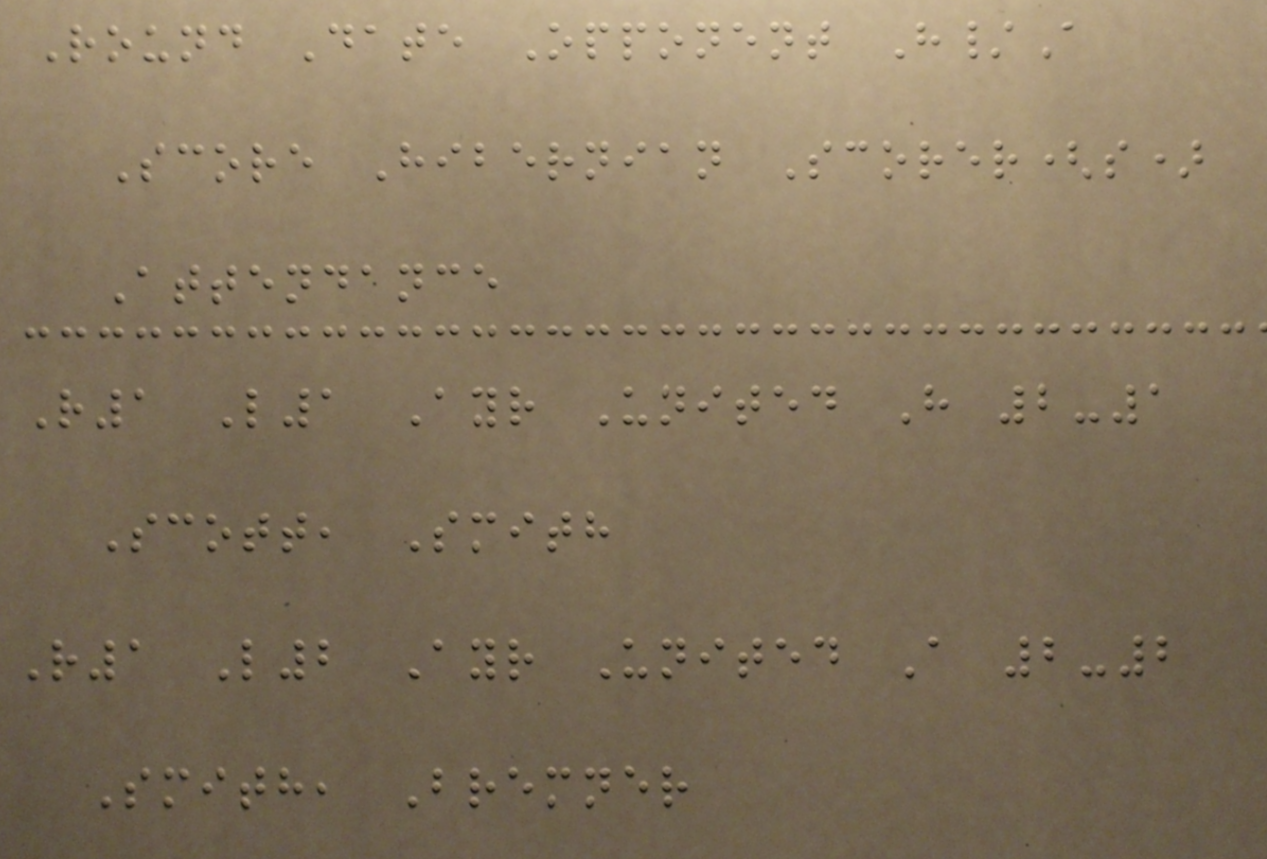Round Date Opponent H/A
Score Hibernian Scorer(s)
Attendance
R1 L1 Ayr United H 2-1
Scott, Smith
R1 L2 Ayr United A 2-2
Smith, Bremner
